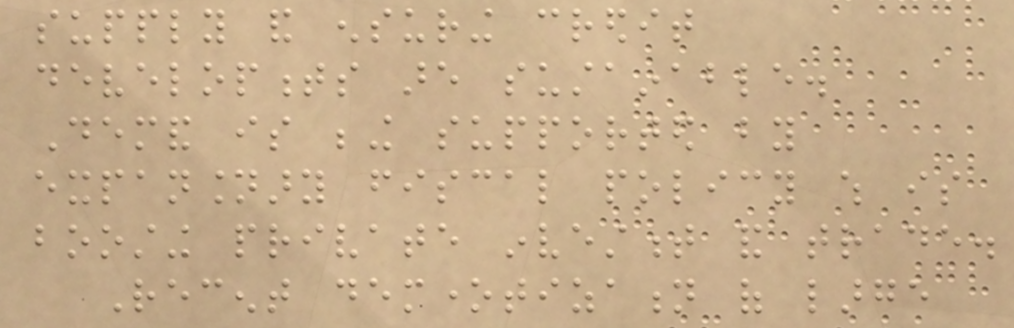supply and ensuring credit
developments are sustainable.
Demand is being supported by
expansionary fiscal policy which is
boosting private investment and trade.
Recent demonetization of large
